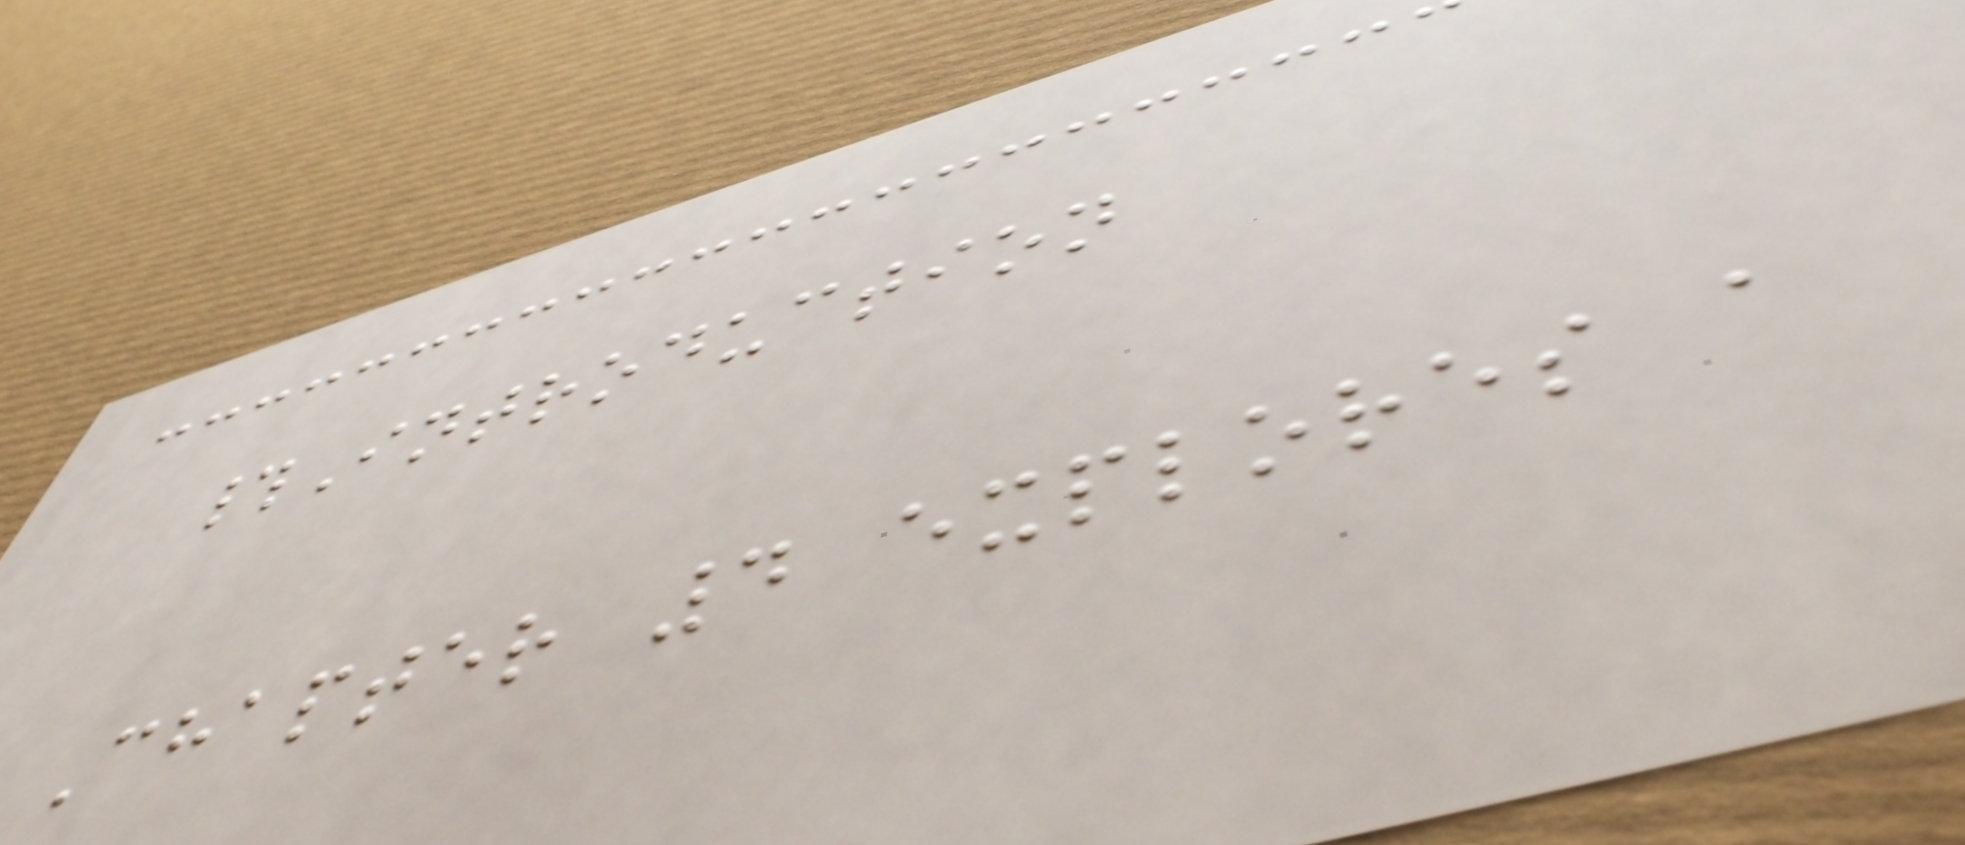#Introduction
Chapter 4 explores a
